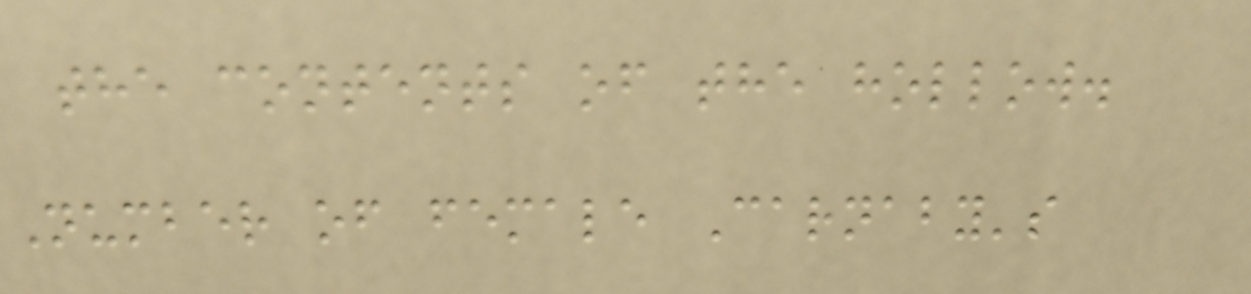the contents of the hollow.
Number of female Carnaby's
